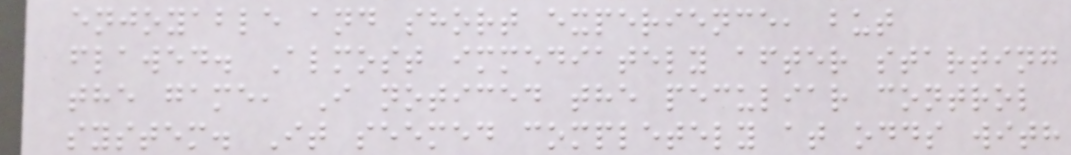enjoyable and short experience, but
flawed. Almost immediately after starting
the game, I noticed the peculiar control
system. It seemed completely at odds with
